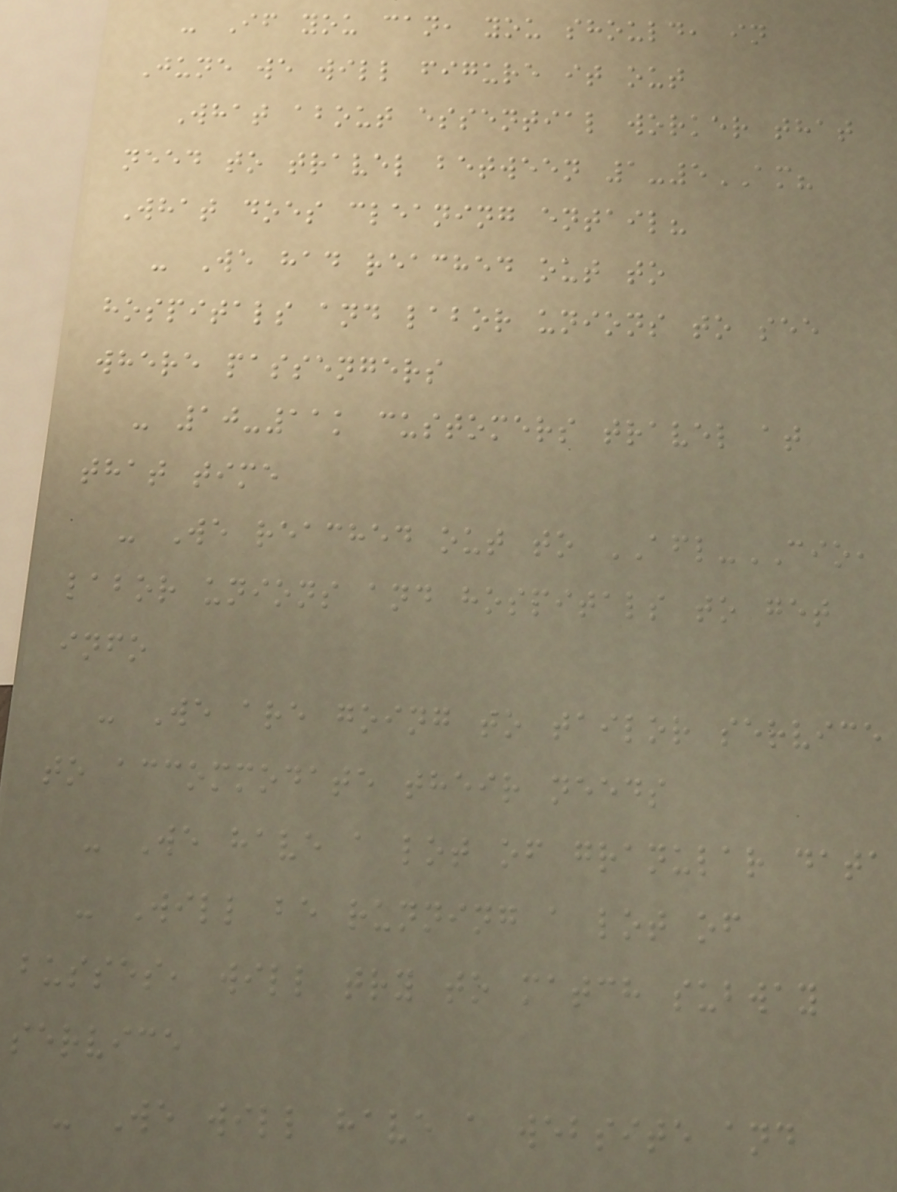- If you can, you should, in
June we will figure it out
What about essential worker that
need to travel between 1-5AM?
What does cleaning entail?
- We had reached out to
hospitals and labor unions to see
where passengers
- 10-11k customers travel at
that time
- We reached out to AFL-CIO,
labor unions and hospitals to get
info
- We are going to tailor service
to accommodate their needs
- We have a lot of granular data
- Will be running a lot of
busses, will try to match subway
service
- We will have a website and
